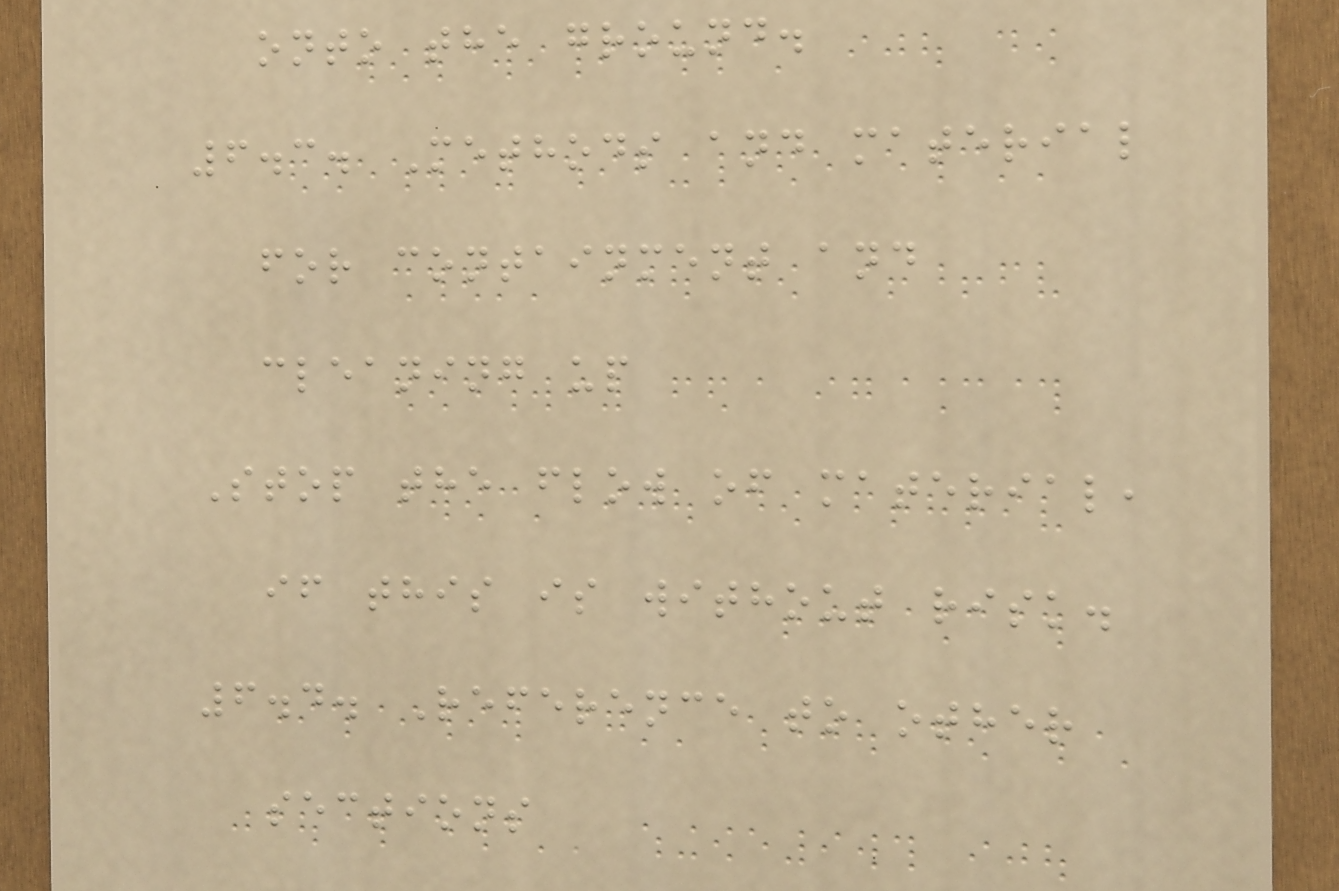onto the ground.
6.3. Methods and material
for containment and
cleaning up
Stop the flow of material,
if this is without risk.
6.4. Reference to other
sections
